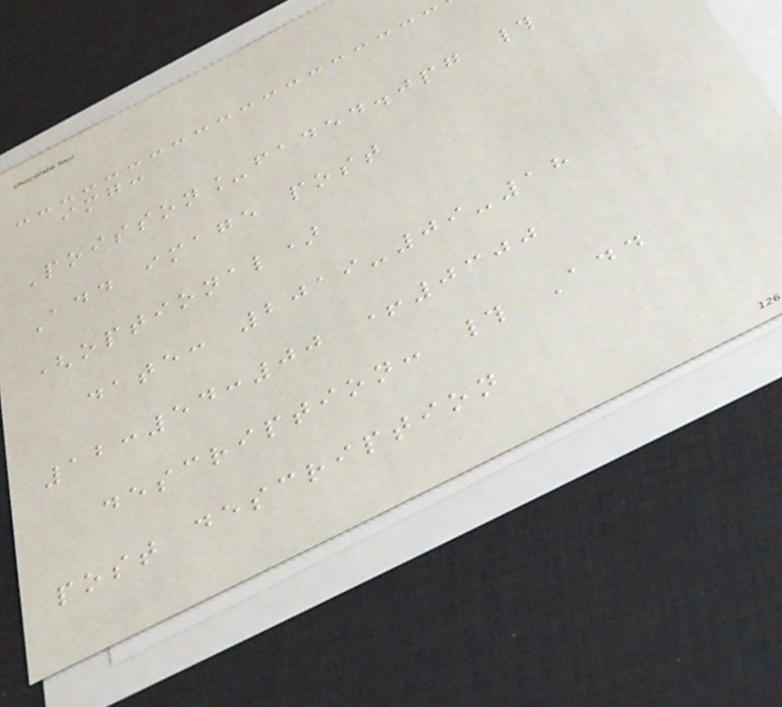img:
Poisson_faded.jpg #
Add image post
(optional)
date: 2019-09-18
12:54:00 +0300
description: # Add
post description
